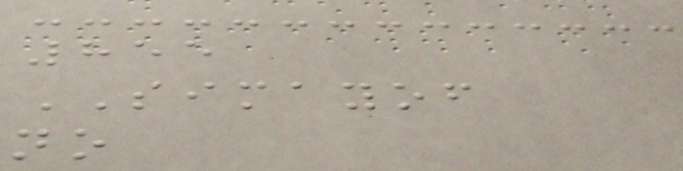855
SIMAYOF
no
